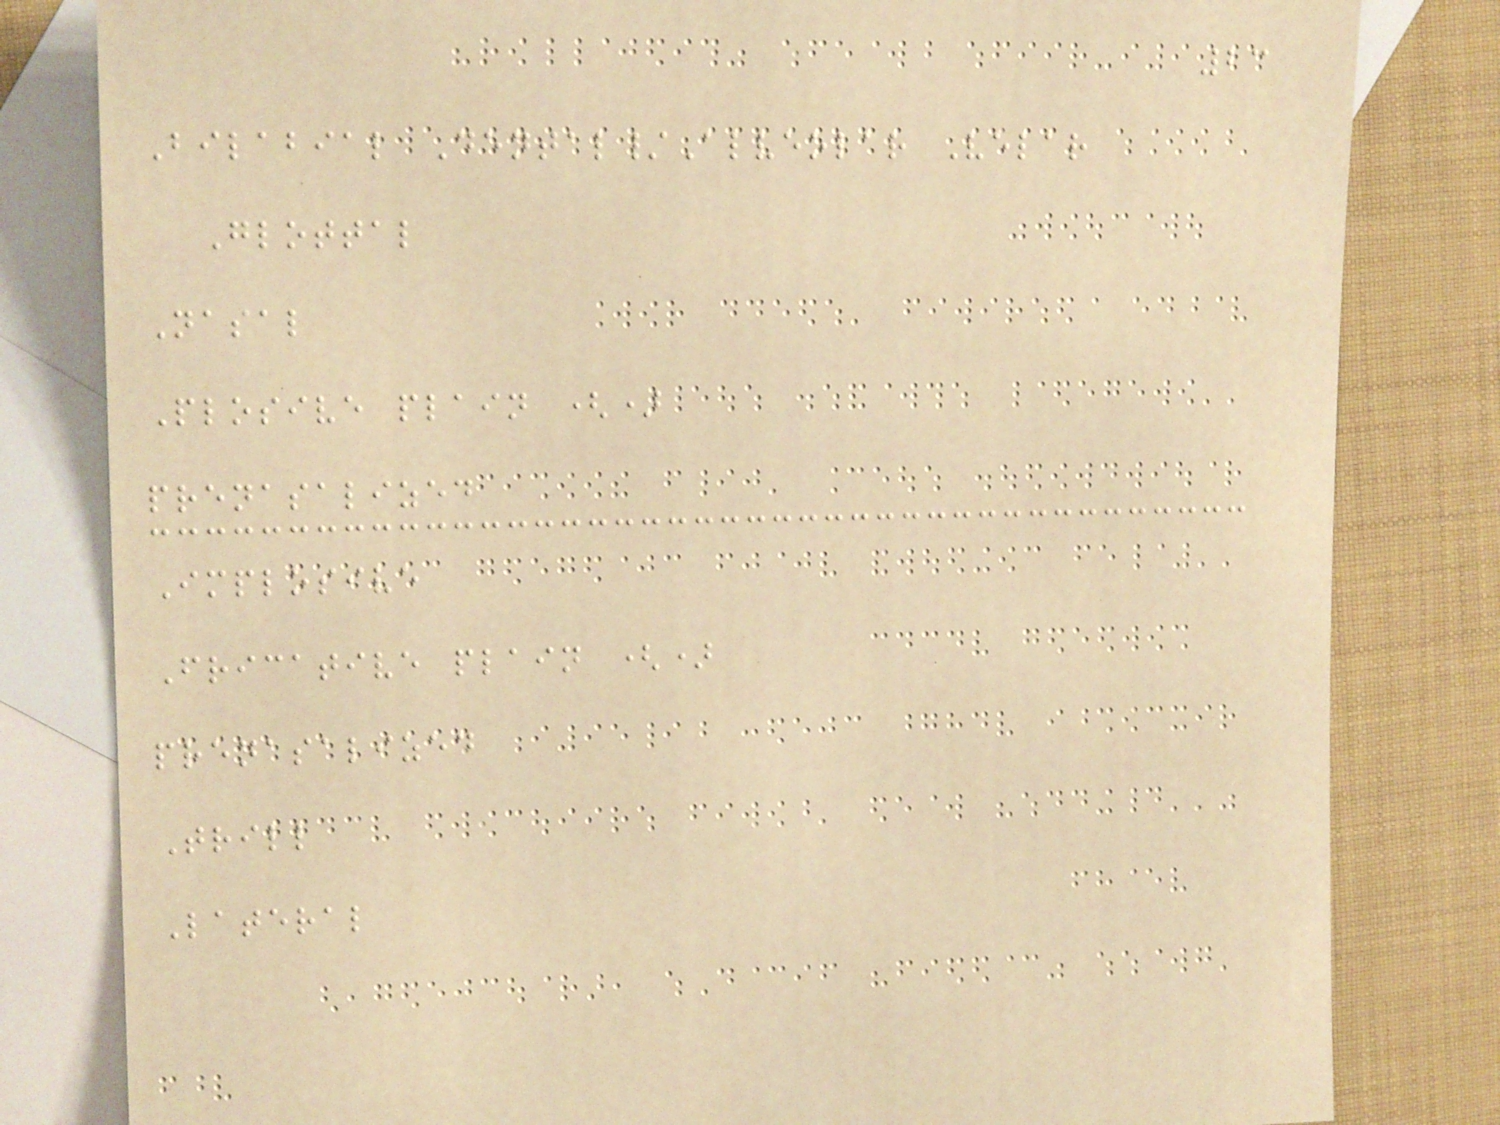23
Bilabial Dental/Alveolar Velar
Glottal
Nasal
Plosive plain ()
prenasalized
Implosive
Fricative plain ()
prenasalized
Trill
Lateral
